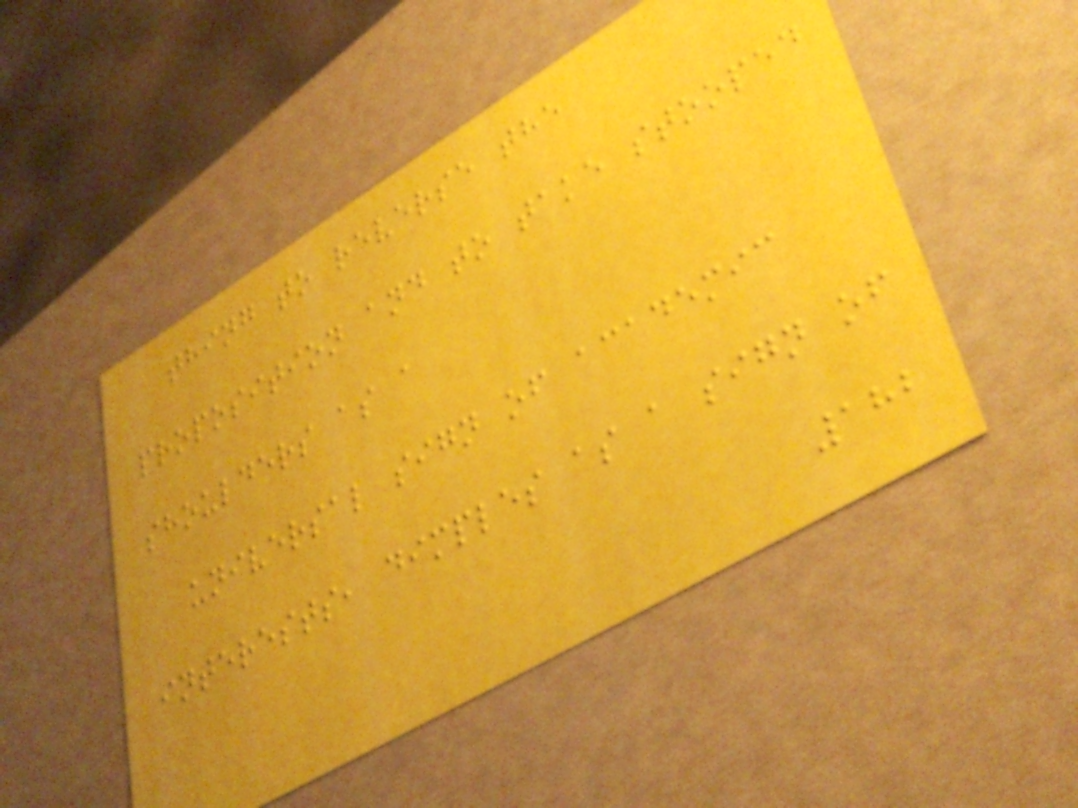thing to reverse the
proposition and to take stooped
shoulders as a
universal sign of academic
interests, dimples as a sign of
182
